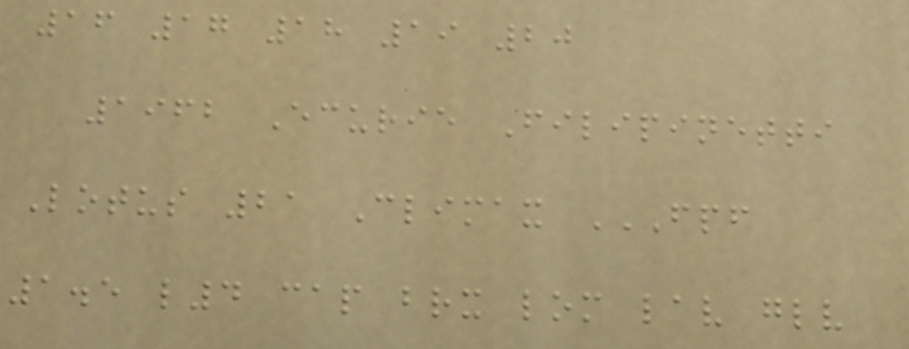16 17 18 19 20
1962 Ecurie Filipinetti
Lotus 21 Climax FPF
1.5 L4 CAP BRX LOM LAV GLV
